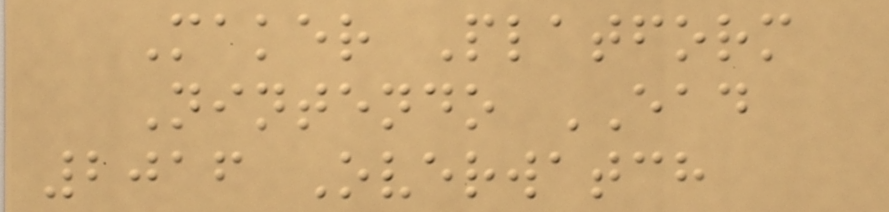Maker Platform
Nintendo EAD
2016 Overwatch
